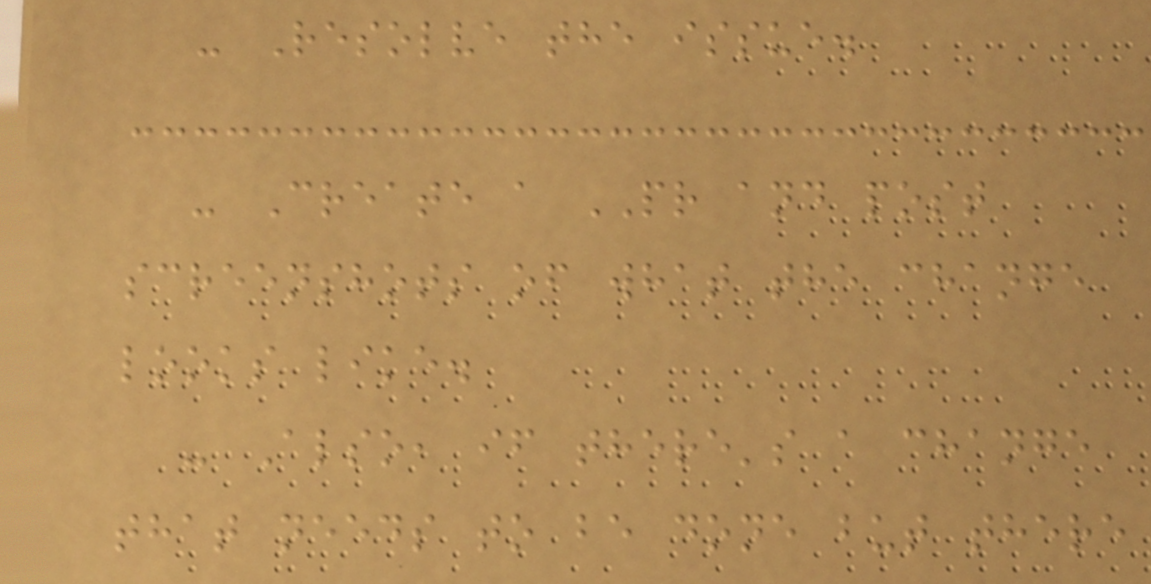- Resolve the issue.
- Create a PR and post
screenshots of what the change
looks like.
- Also, if there's a change
that needs to be done but there
